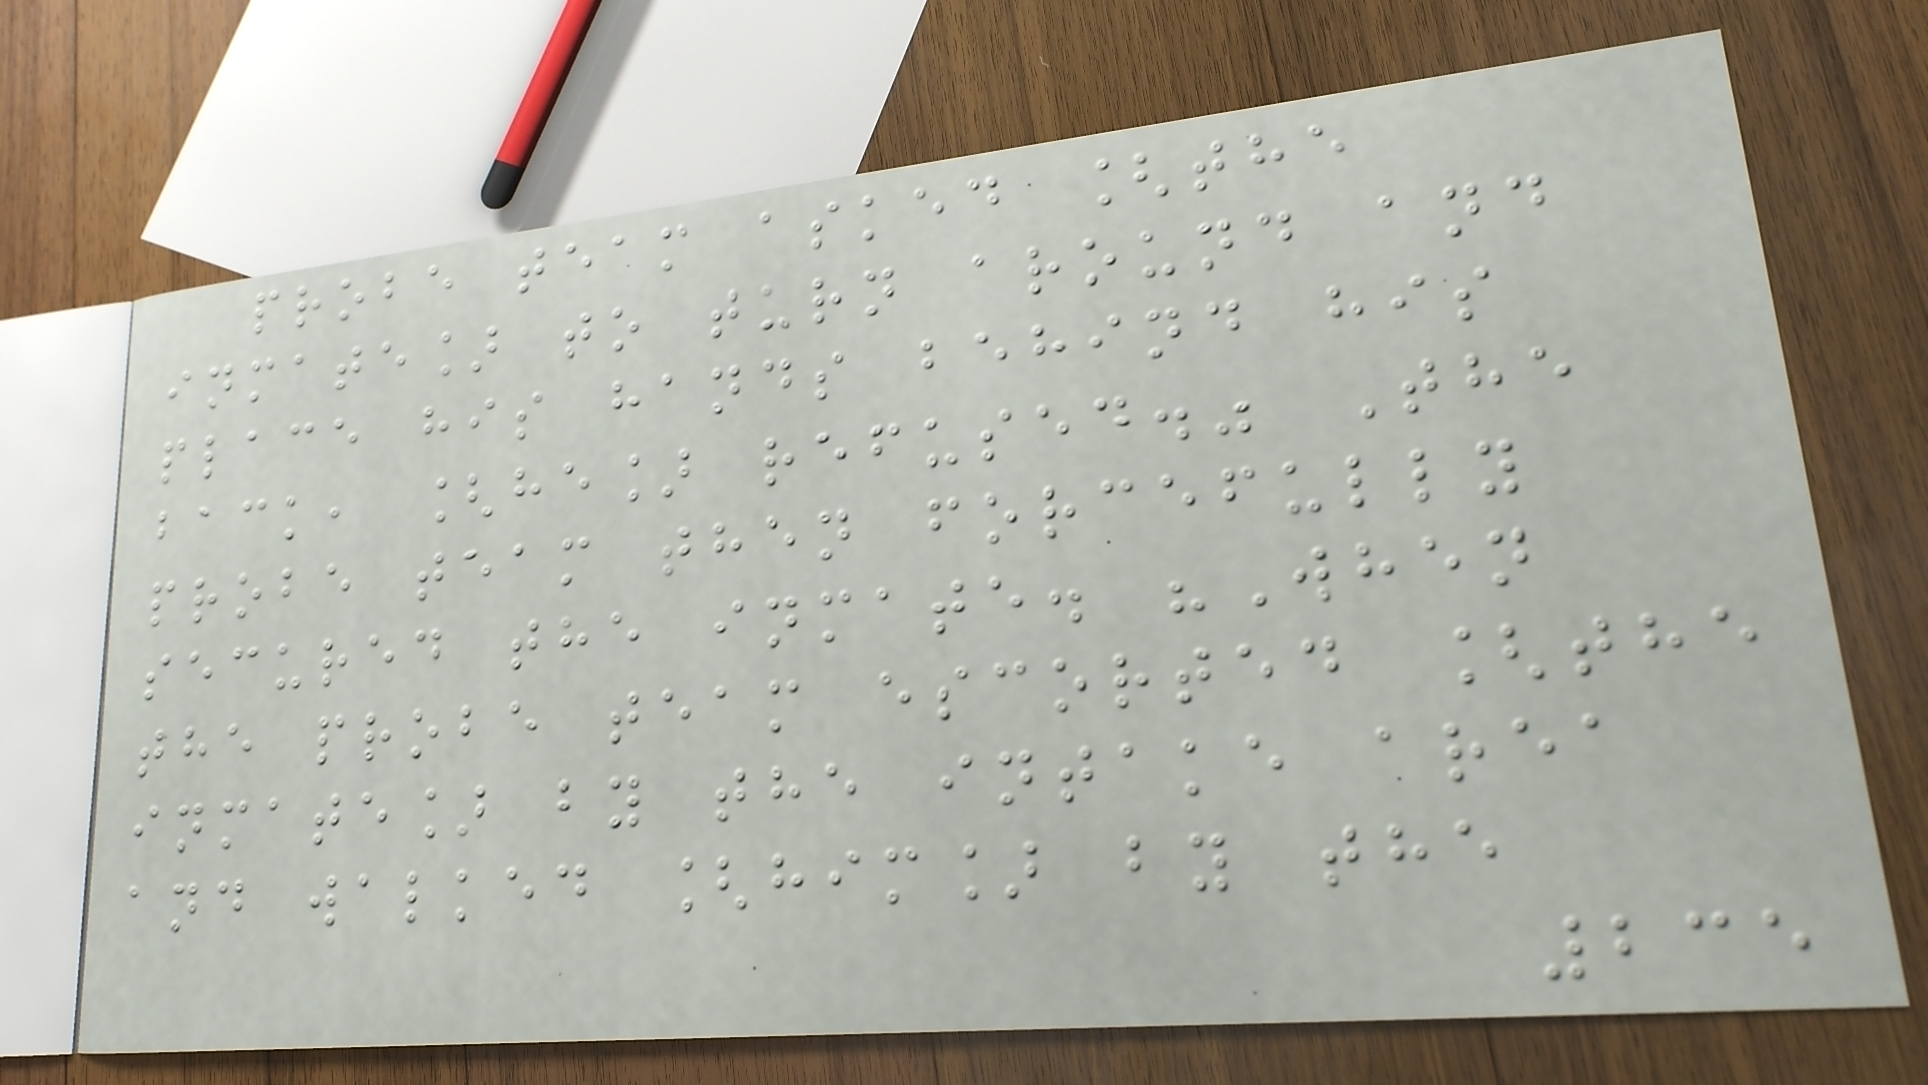probe team asked [the
inmate] to turn around and
place his hands behind his
back, [he] refused." The
probe team then forcefully
secured the inmate. "When
the probe team escorted [the
inmate] by the intake area
and walked [him] by the
235
